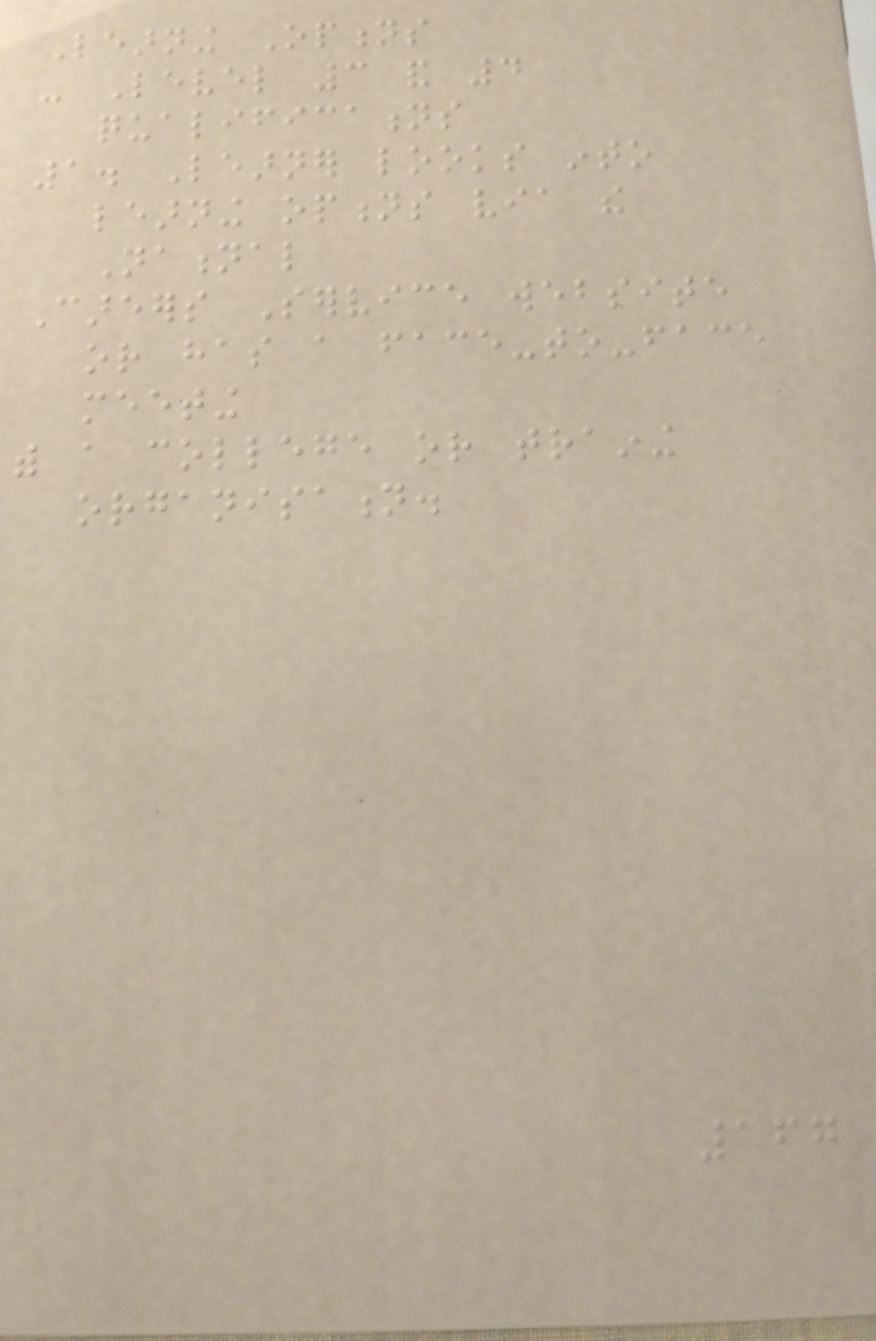Learning Options
- Level 3 and 4
qualifications
1. Learner looks into
learning options via the
National
Careers Service website
or has a face-to-face
meeting
with a college or training
organisation.
167
